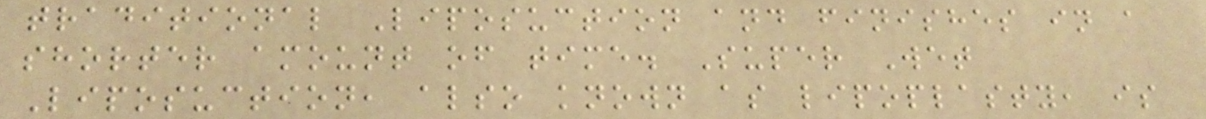traditional Liposuction and finishes in a
shorter amount of time. Super Wet
Liposuction, also known as lipoplasty, is
